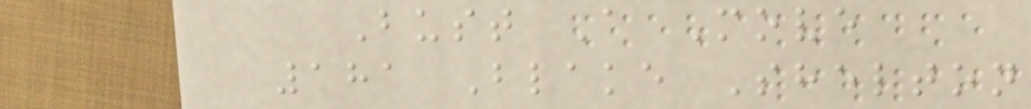Bust A Move
181 Blake Shelton
